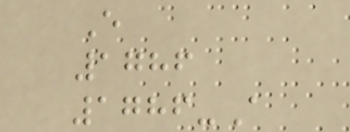E
1786
1786-A
